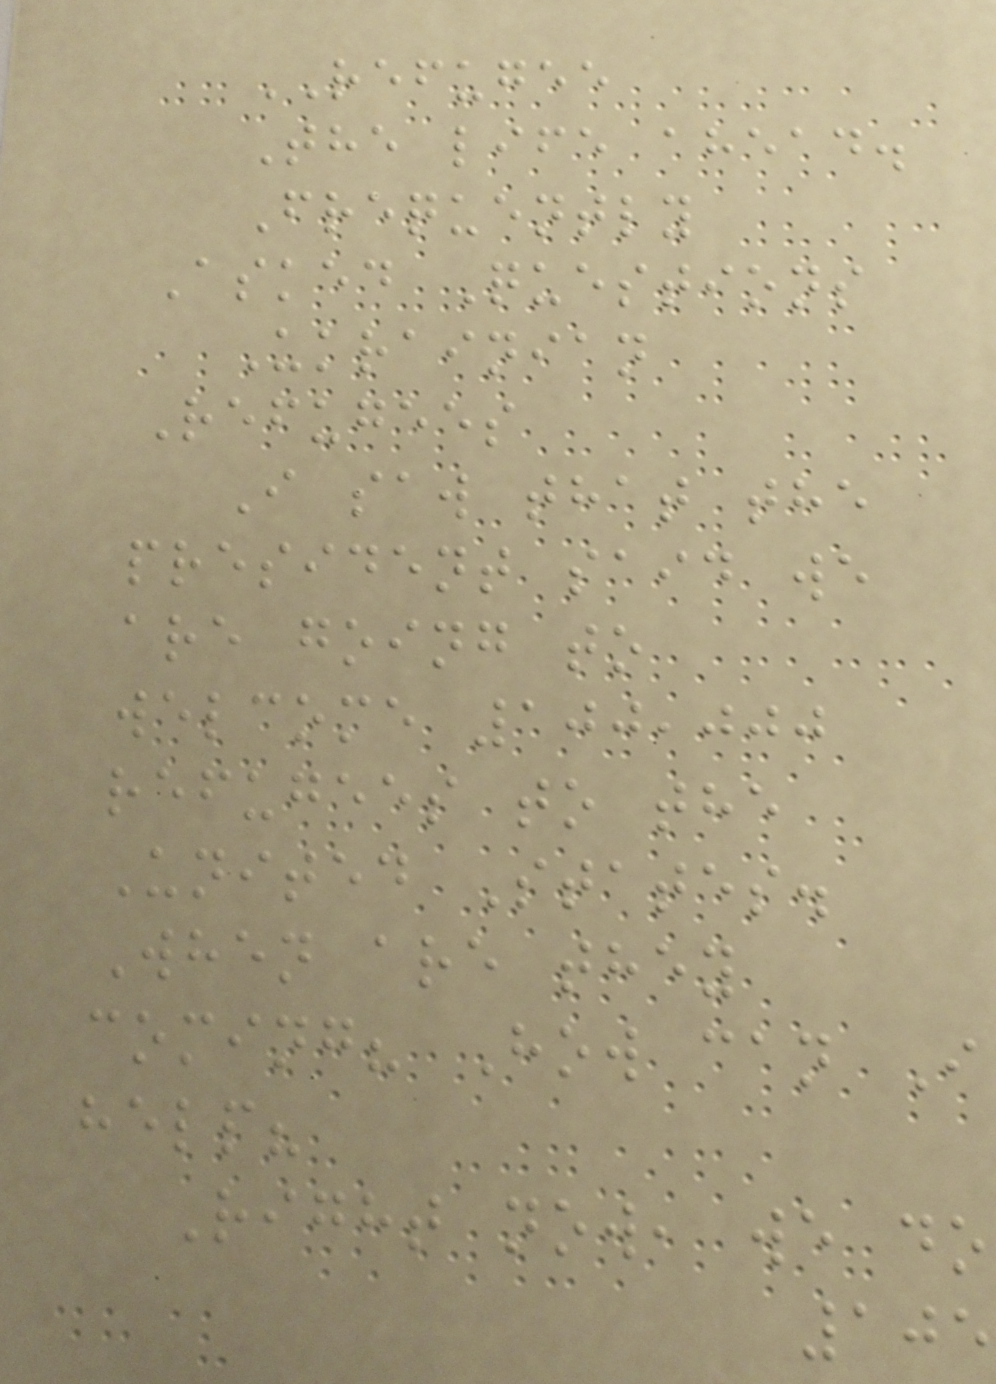REFUGEE
The life ahead.
Frequently
Asked Questions
Ukrainian
Refugees
I saw that the
president said we
are going to
welcome 100,000
refugees to the
United States.
When are they
coming? How can I
help?
Right now, we do
105
